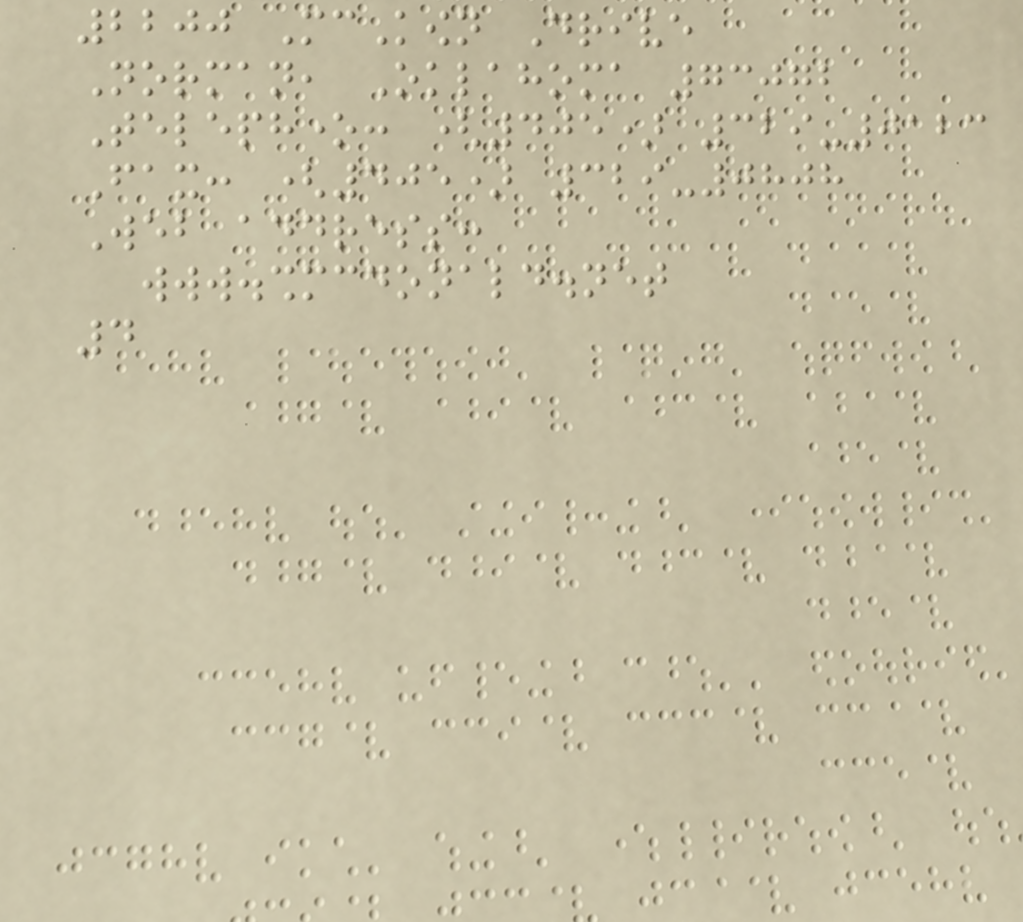2200 McKown Drive
Norman, Oklahoma 73072
Telephone: (405) 329-0123
Fax: (405) 329-0808
Web address:
www.shmcdonald.net
4
